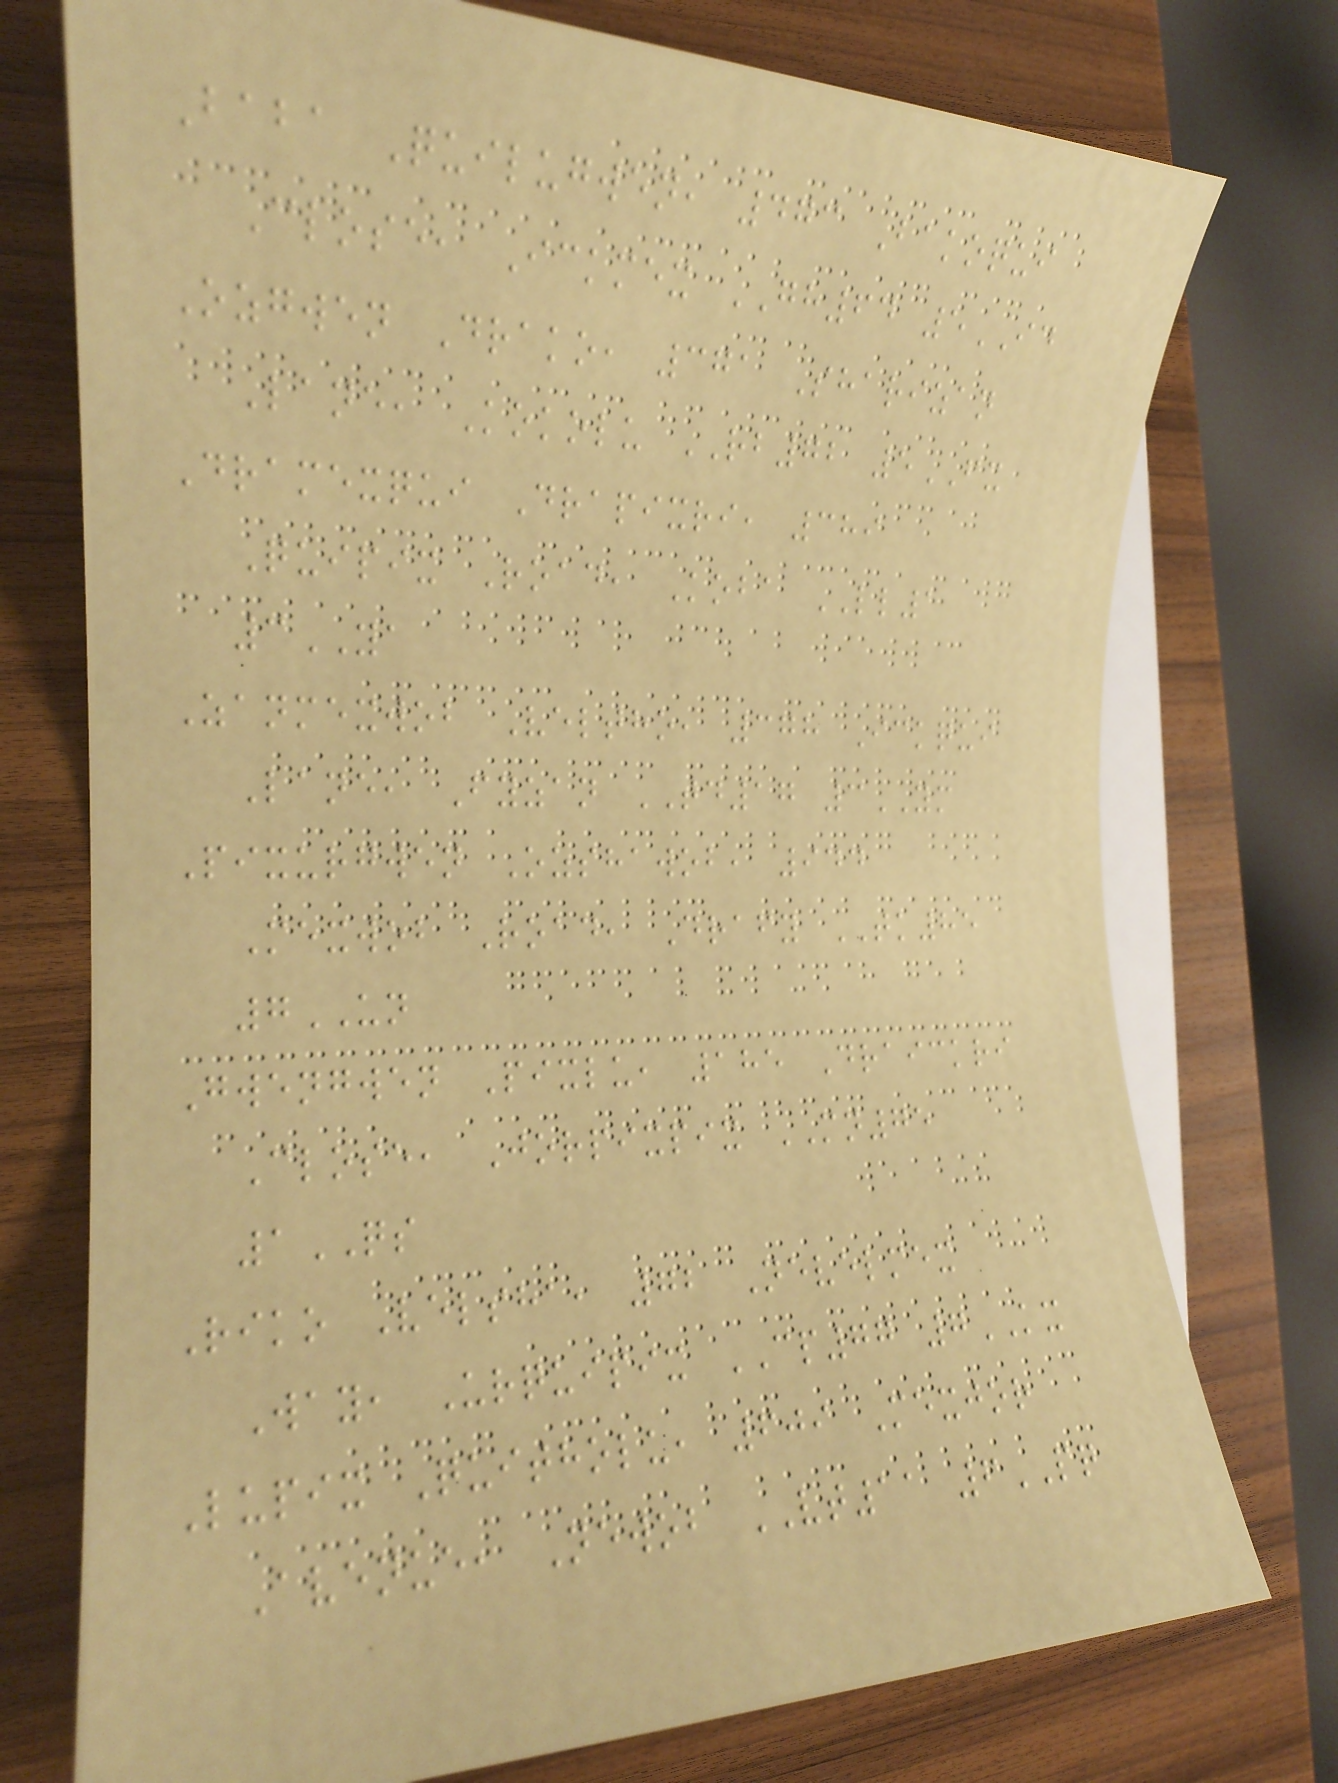Baba Quilugwen, 473 Bakoqui
Close, Ickmex GH64 5ID
Ozgwen Drako, 371 Sharizan
Lane, Kokolu RB72 5FX
Dramexqui Drapixri, 389
Quipix Road, Koba LL1
3YA
Zanmexwob Veltho, 378 Ickqui
Lane, Fyzan TD17 3YM
Pixurgwen Ozshawob, 944
Mexwob Road, Drafy TK85
7UN
Gwengwen Pixlu, 185 Draickri
Close, Jorpixpix MN75
1QS
Riko Velsha, 72 Nevelmex
Way, Urquipix CP77 7KX
Lupix Quitholu, 609 Mexjor
Avenue, Newob VT11 6PQ
